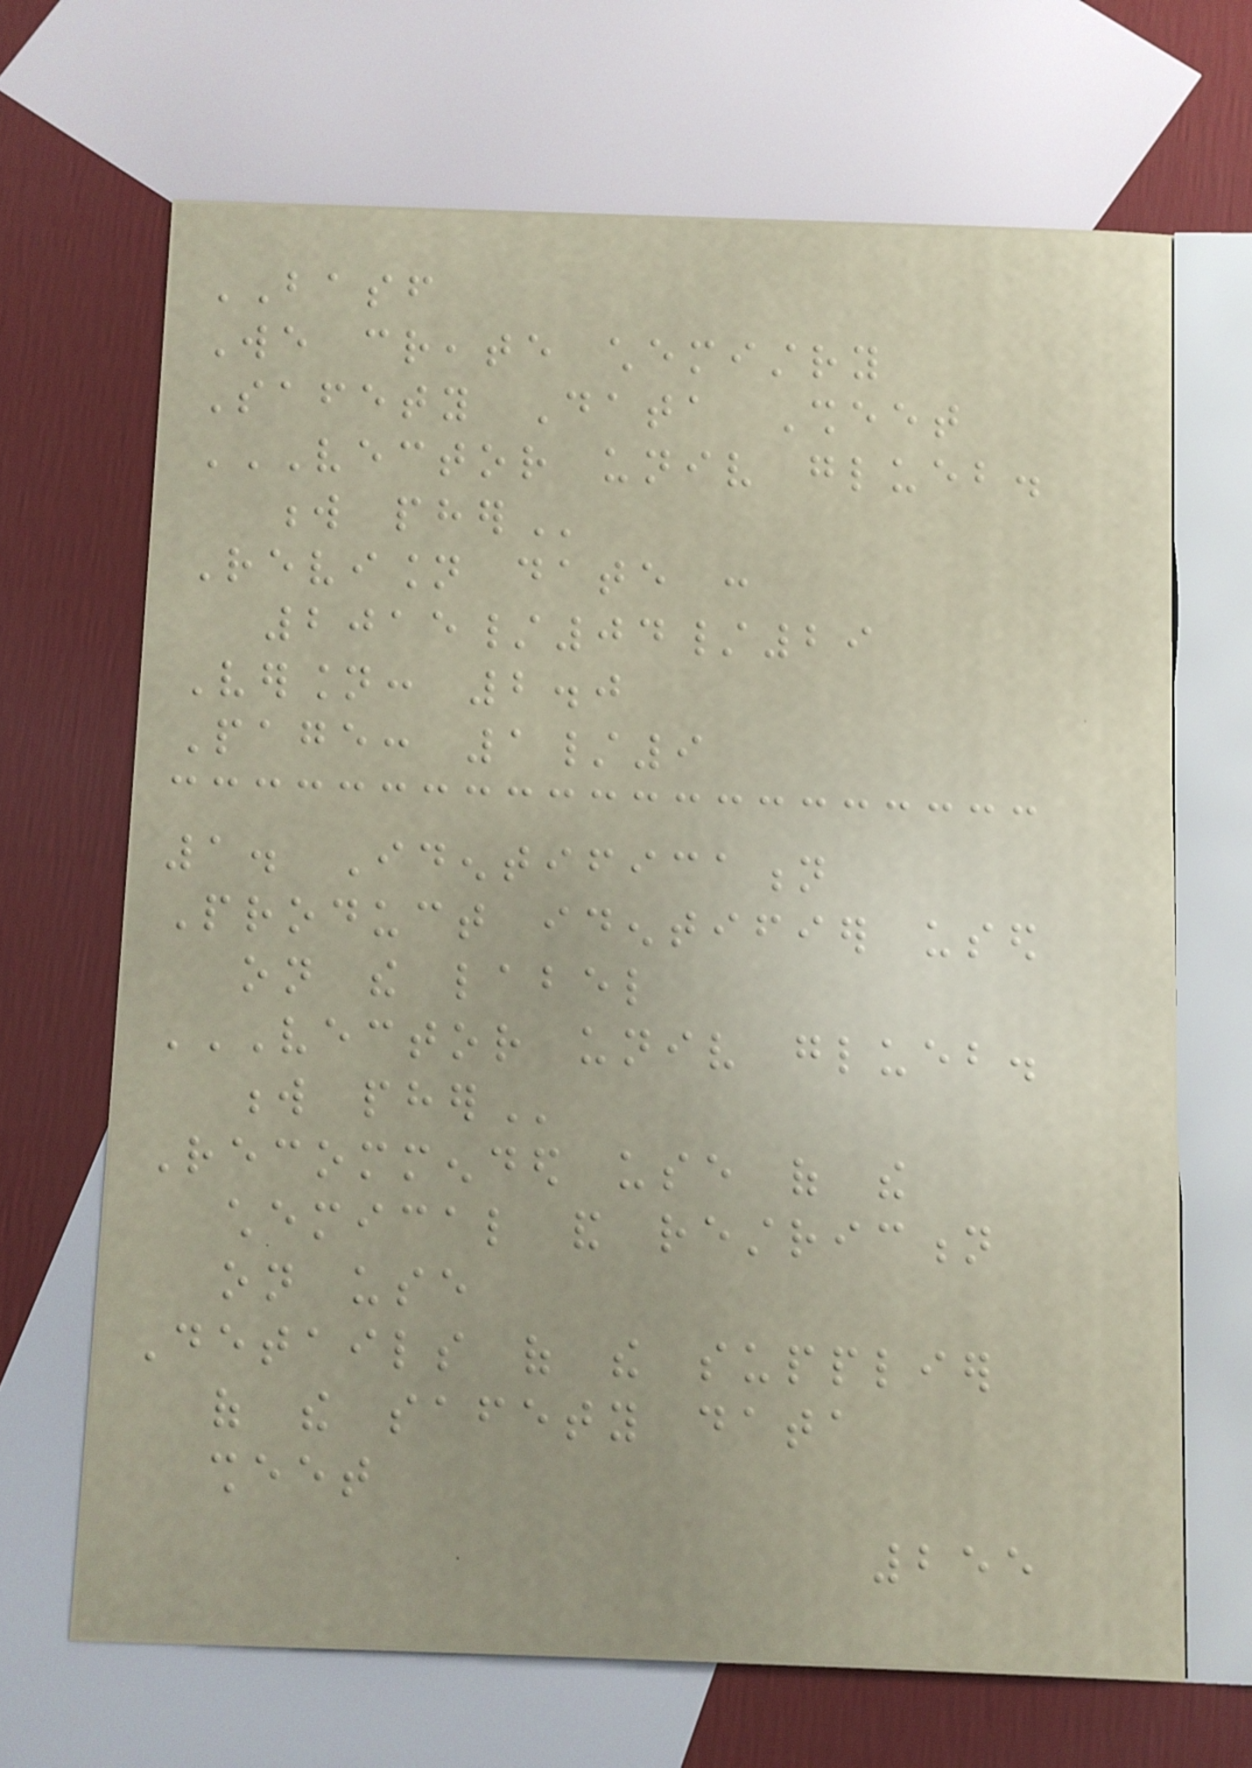BASF
We create chemistry
Safety Data Sheet
VECTOR UNIV GLUEB.
W PHER
Revision date :
2015/04/29
Version: 2.0
Page: 1/9
1. Identification
Product identifier used
on the label
VECTOR UNIV GLUEB.
W PHER
Recommended use of the
chemical and restriction
on use
Details of the supplier
of the safety data
sheet
255
